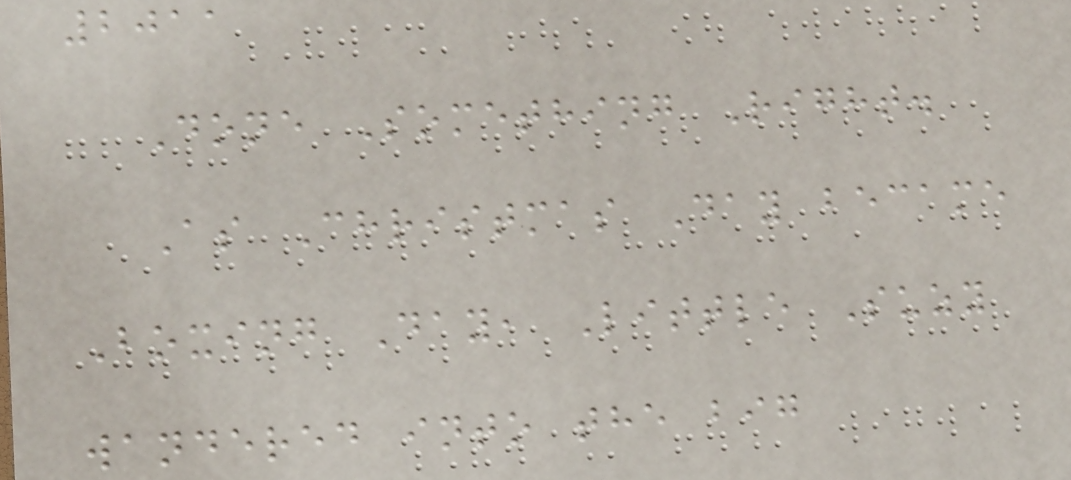2011
Done Something Right.
As Christmas Day became
Boxing Day, Little Suzy
wandered into the big
